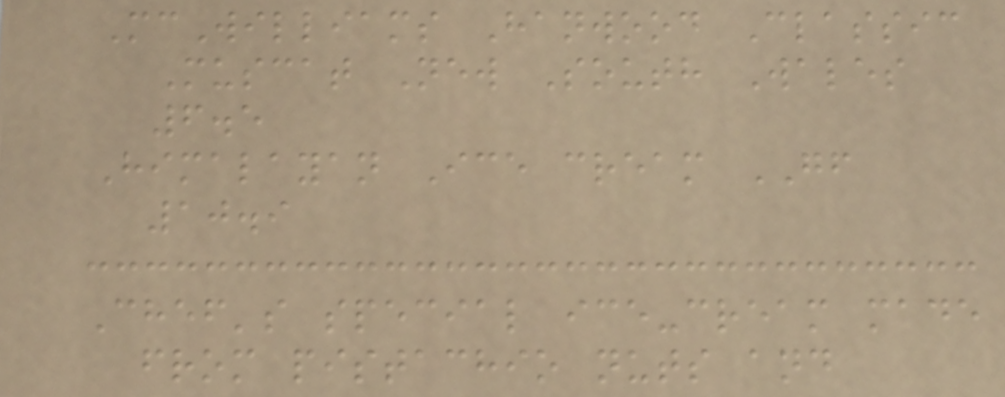McWilliams Hanwood Classic
Muscat New South Wales
6.5
Himalayan Ice cream GF
10.9
Chef's special ice-cream made
from pistachio nuts and
